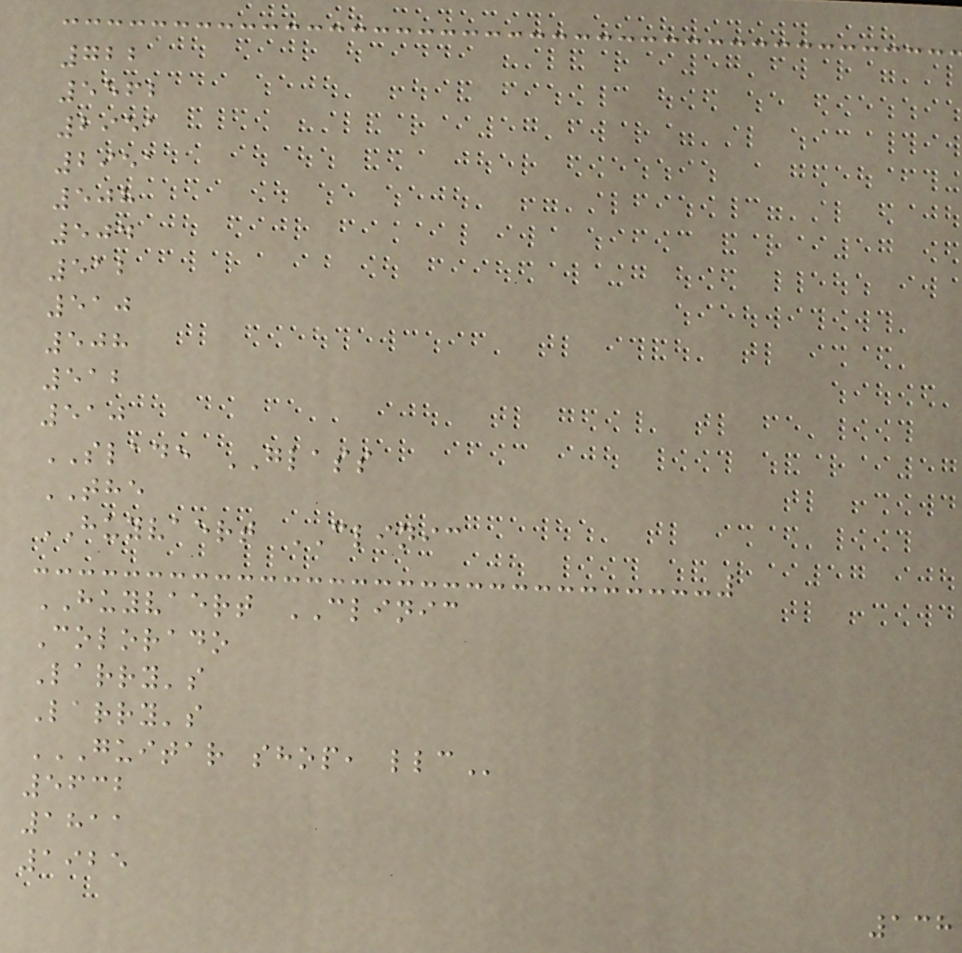722
5562
2951
2951
508
504
512
510
508
512
510
SLADE GLASS
THE
HUYVAERT CLINIC
HUYVAERT CLINIC
Colorado
Larry's
Larry's
GUITAR SHOP, LLC
5632
1811
1925
138
